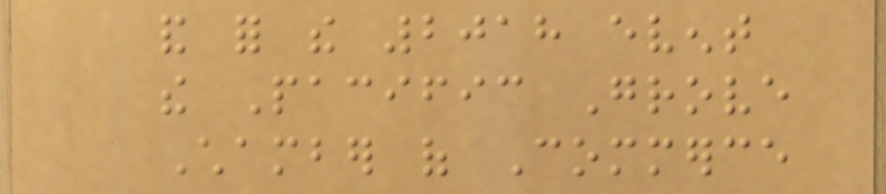and for the 2018 event
the Pacific Grove
Chamber of Commerce
